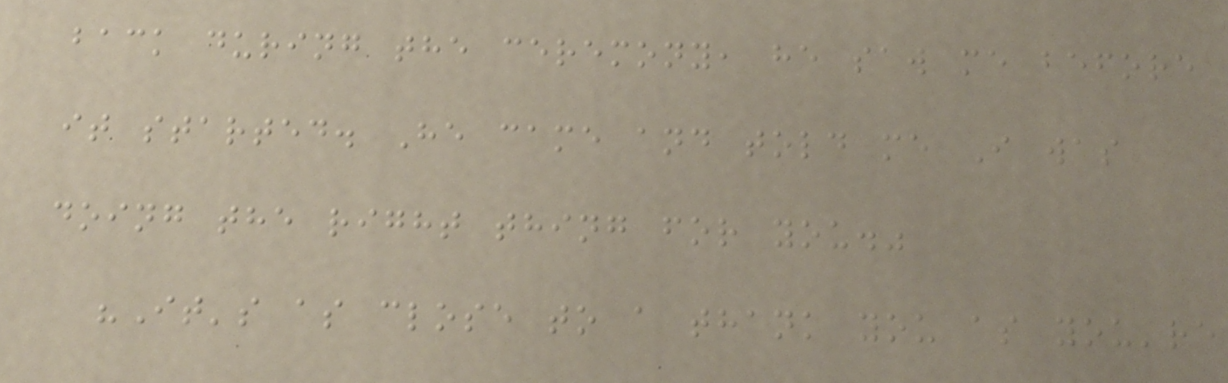back during the ceremony, he saw me before
it started. He came and told me I was
doing the right thing for you."
"It's as close to a thank you as you're
